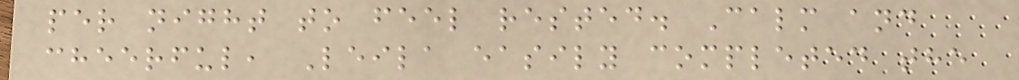per night to feel rested. Calm and
cheerful, Leila easily completed the
